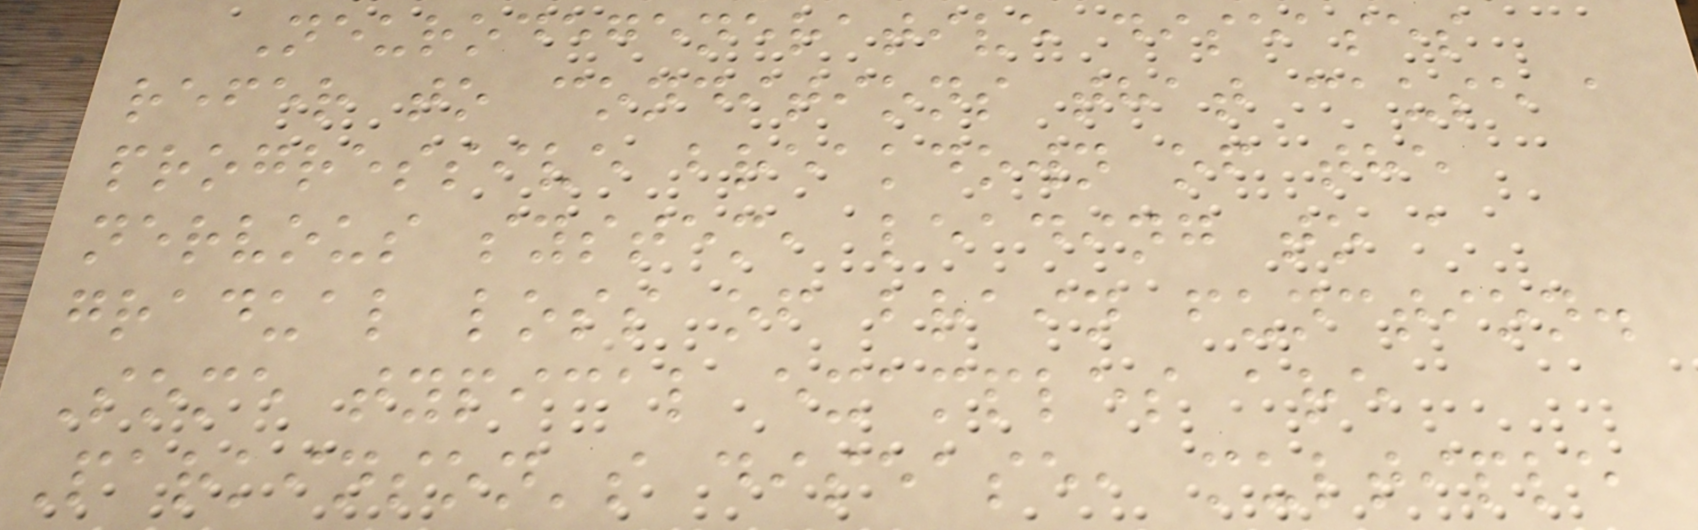Neurodegenerative diseases
refer to conditions that cause a
progressive breakdown of the
nervous system, leading to a
gradual loss of brain function.
Some typical examples are
Parkinson's disease, multiple
